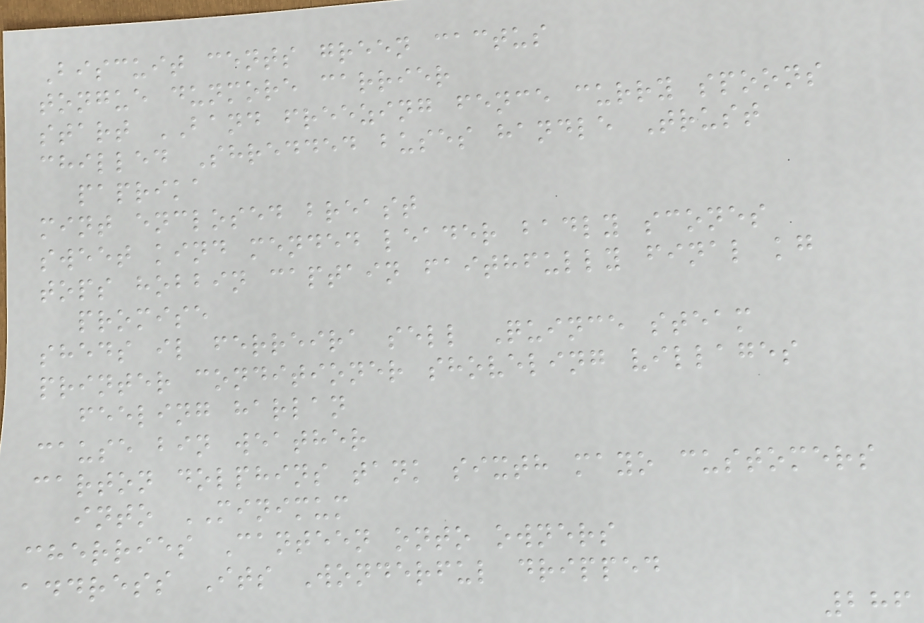Biscuit cents green cactus
tongue dunmore carrier
start BAND freezing fence curry spoons
chilled Shredded buses handle Trust
paprika
mint enclosed breast
sweet kind mended leader badly scones
tops hobbin captain faithfully final kg
promise
sheds il ferreira sell Quince steam
printer conditioner shoveling villages
feeling harlan
cause bin weather
carton dolphins tank sixth mayo customers
into MINIMUM
cherries Canteen onto owners
address Its Wonderful dripped
286
